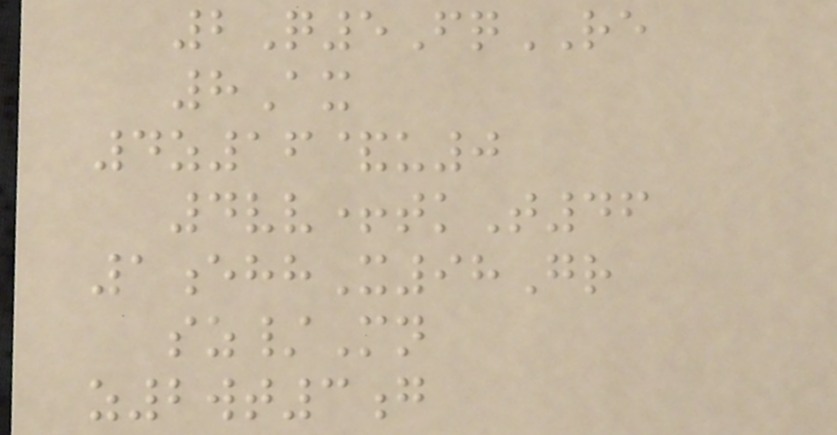2Q5FqRE
8Ax
4z16&u0
4vv+tkT46
1ehhX98Gr
sz/Mn
z2wt3g
